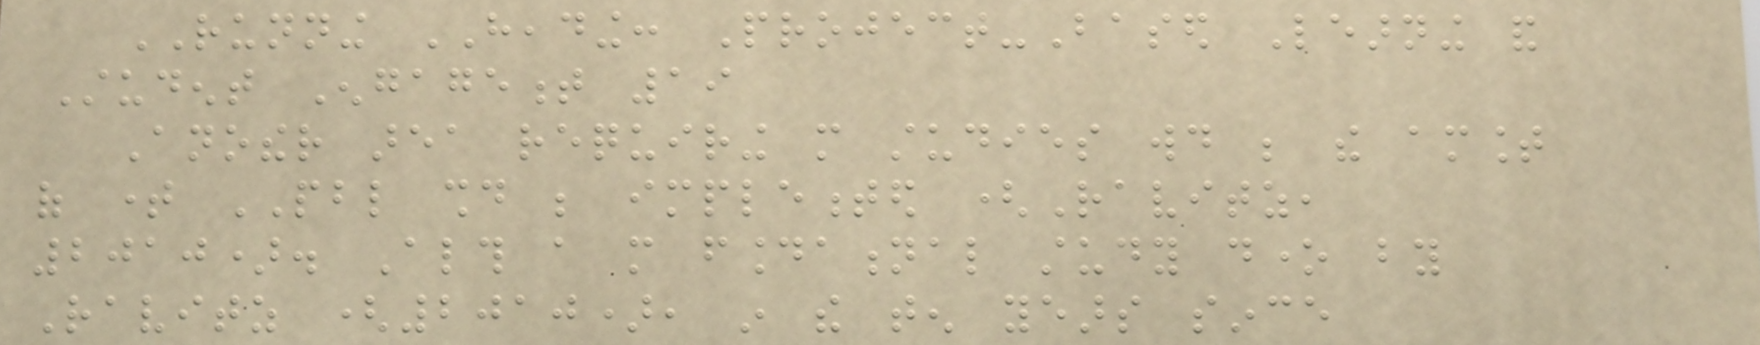RUNNING HEADING: Project-Based Learning and
Student Engagement 19
Another area requiring more studies would be the amount
of time PBL should be implemented (Ravitz,
2010). Although a more foundational study done by
Ravitz (2010), in the ten years since
